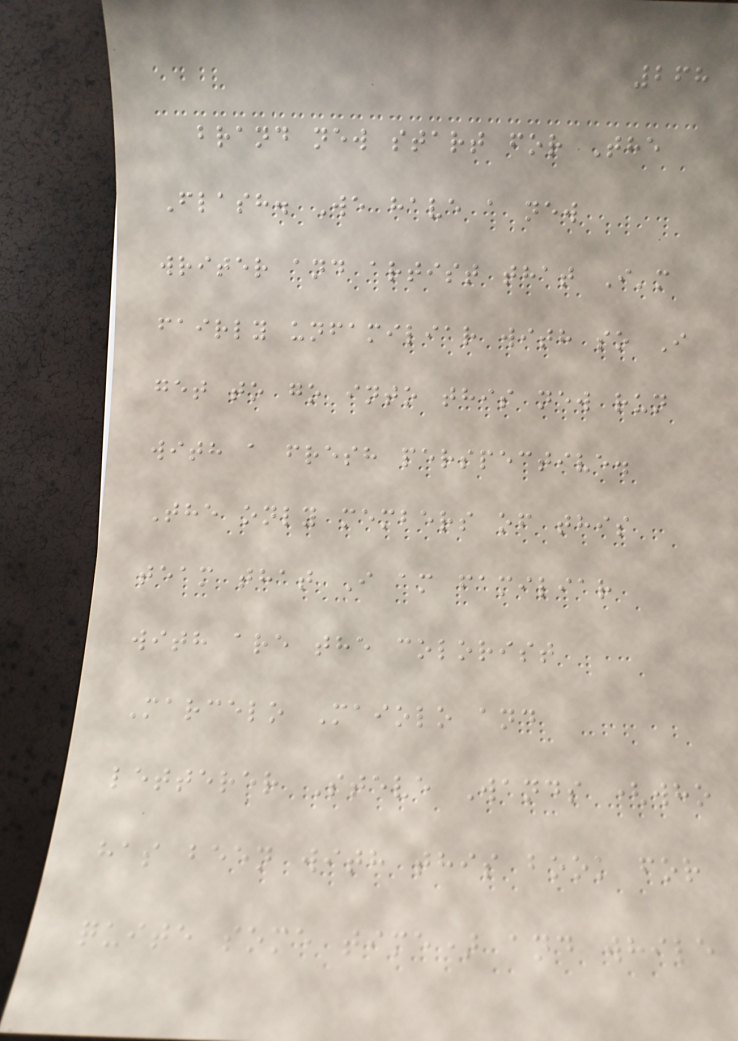268
brand new start for The
Flash. We have a new
writer and artist that I'm
fairly unfamiliar with so I
get to go into this new run
with a fresh perspective.
The only members of this
team that I am familiar
with are the colorist
Marcelo Maiolo and
letterer Steve Wands (who
has been with this book for
quite some time) and while
